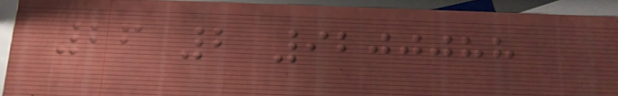26 2 9200088
